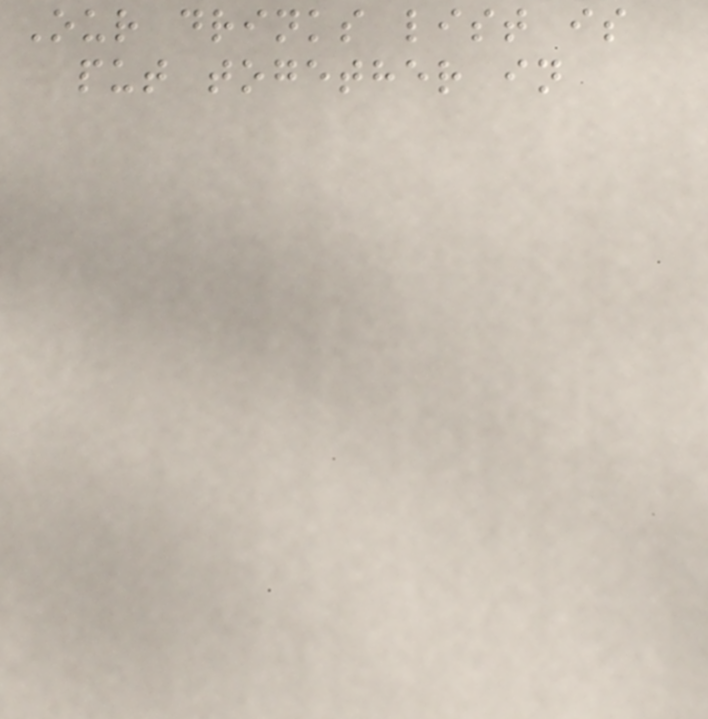Our drinks list is
put together in
